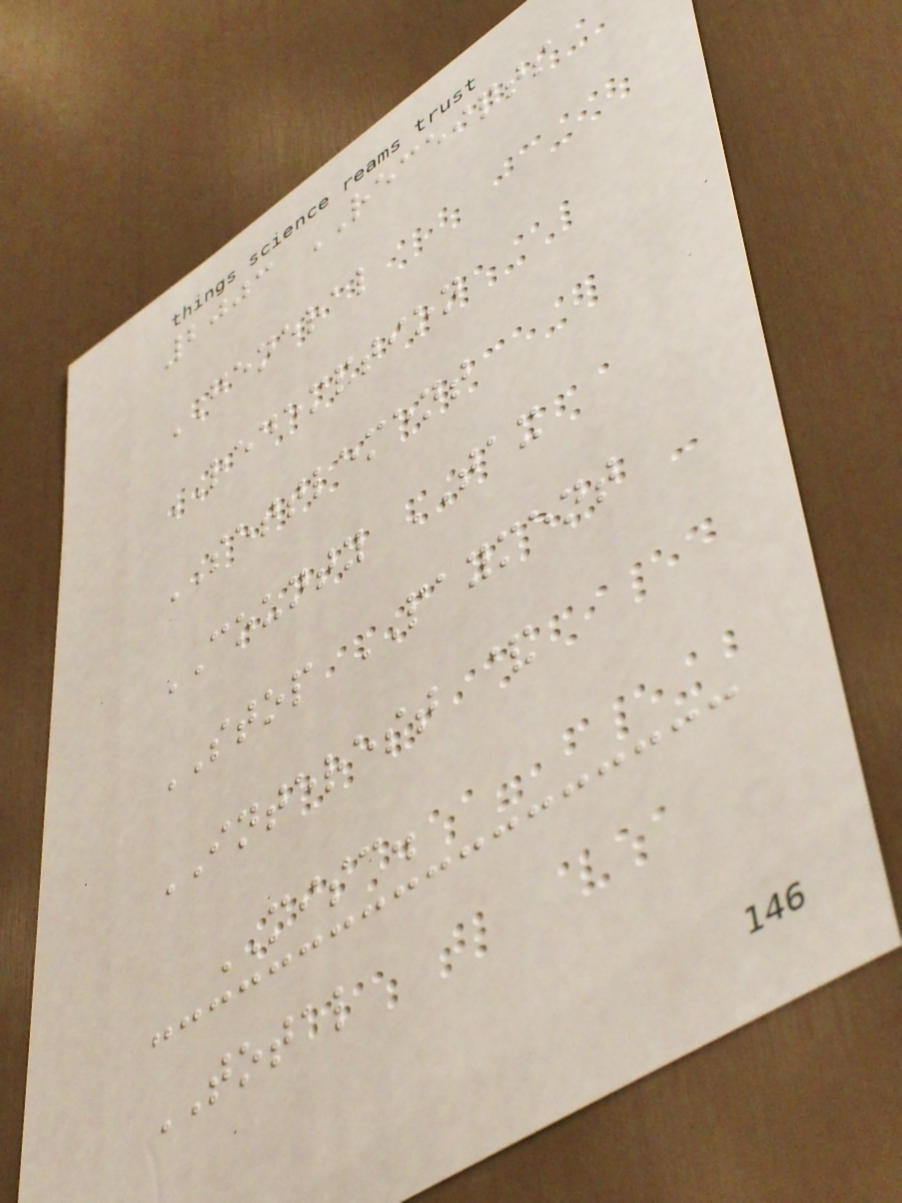2003 RECEIPTS
GENERAL
REDEMPTION
SETTLEMENT
COUNTY TAX
STOP PAYMENT
INTEREST &
MISC.
TOTAL
